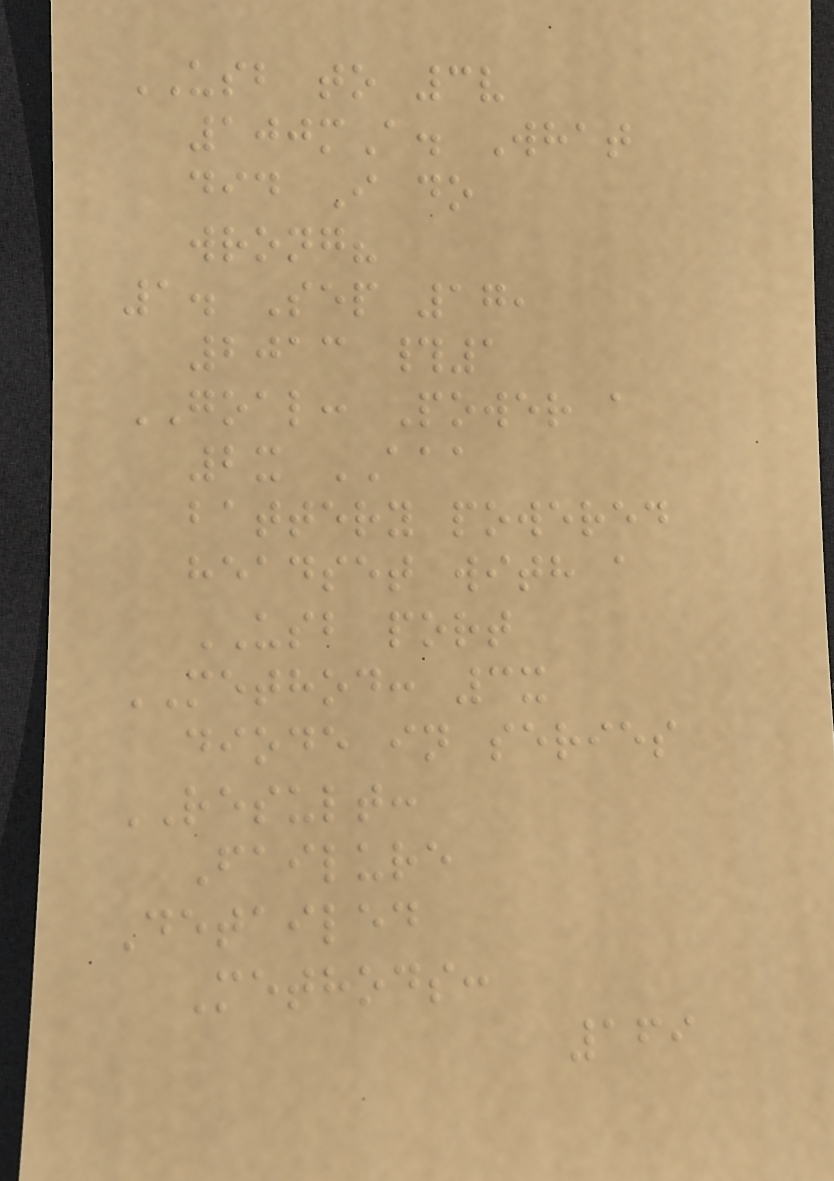USB to 3v
100mA. What
did I do
wrong?
1. Sep 17,
2013 #1
GOAL: Power a
2x AAA
battery powered
headset with a
USB port
METHOD: 3x
diode in series
RESULT:
Failure
Detailed
Methods:
169
